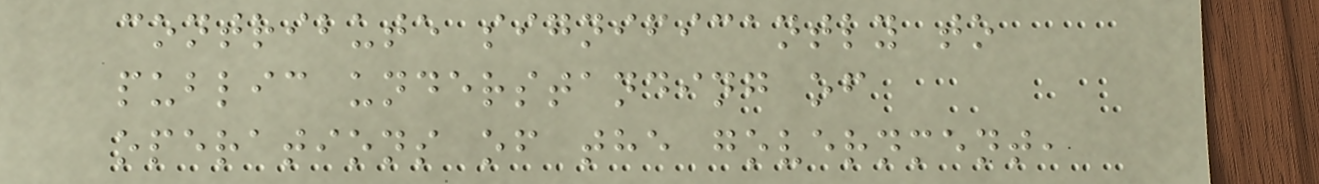contribute significantly to
public understanding of
operations of the government,
